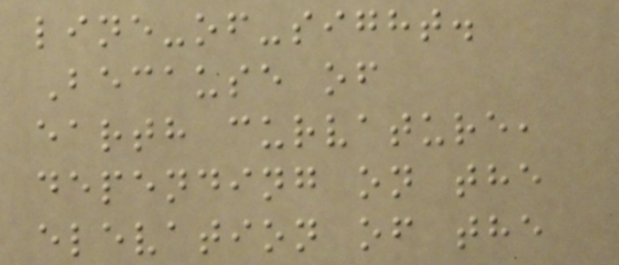line-of-sight.
Because of
earth curvature,
depending on the
elevation of the
